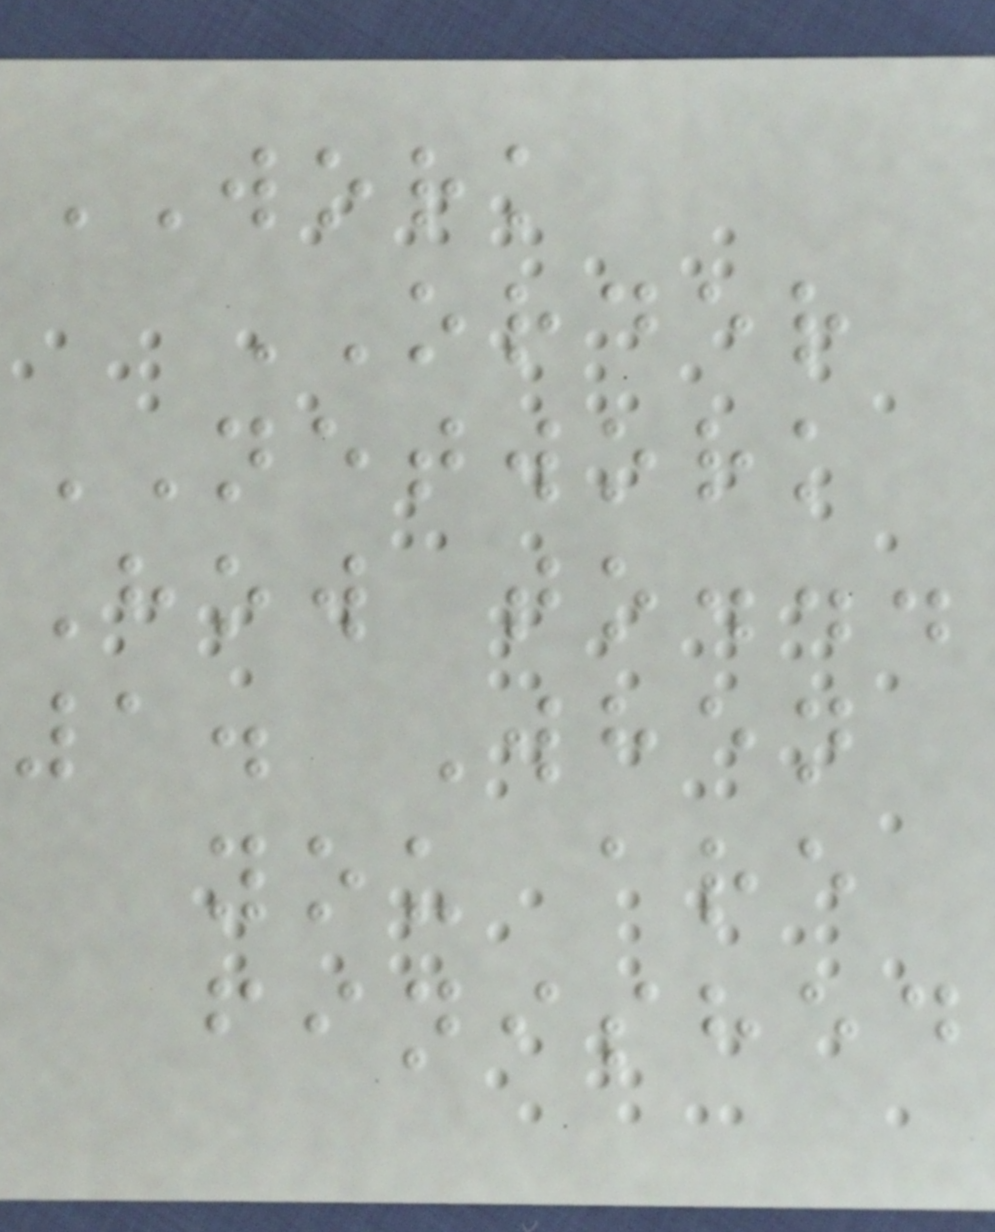WORK
ORDER
NETWORK
How to...
1. When
you are
finished
